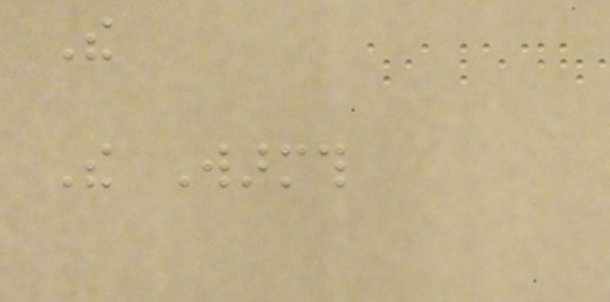The
The Warmth
